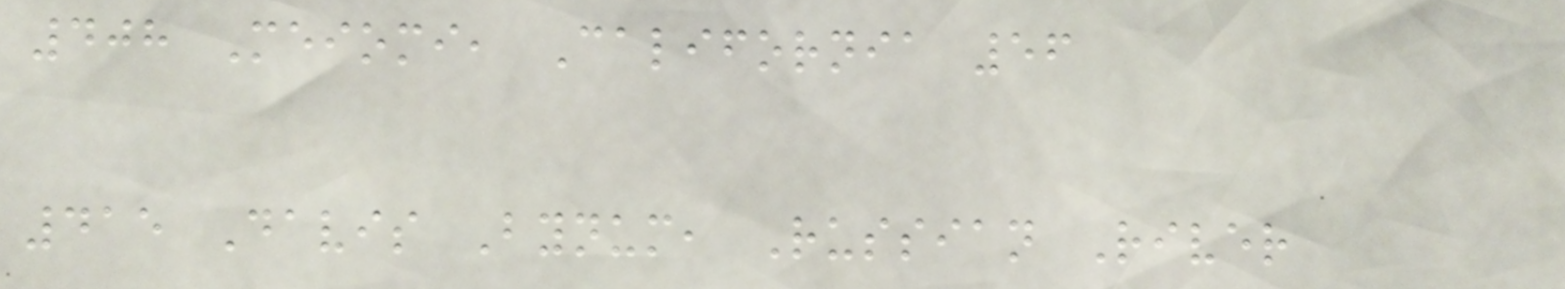408 Meiomi, California 56
415 Davis Bynum, Russian River
